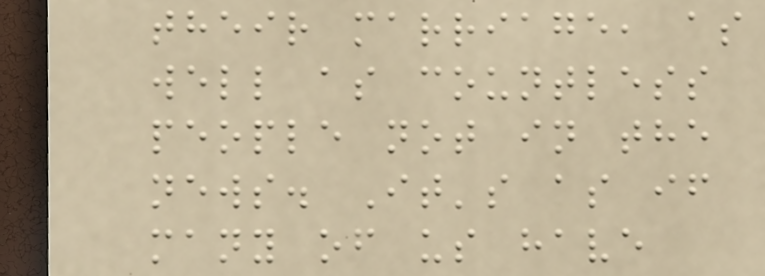their marriage, as
well as countless
people not in the
news. It's as if
many of us have
